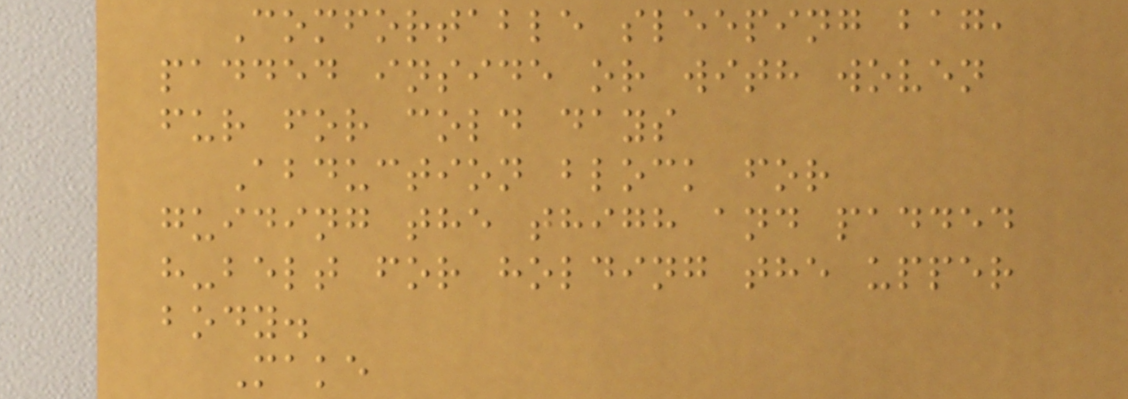Comfortable sleeping bag,
padded inside or with woven
fur for cold days
Abduction block for
guiding the thigh and padded
h-belt for holding the upper
body.
Make
